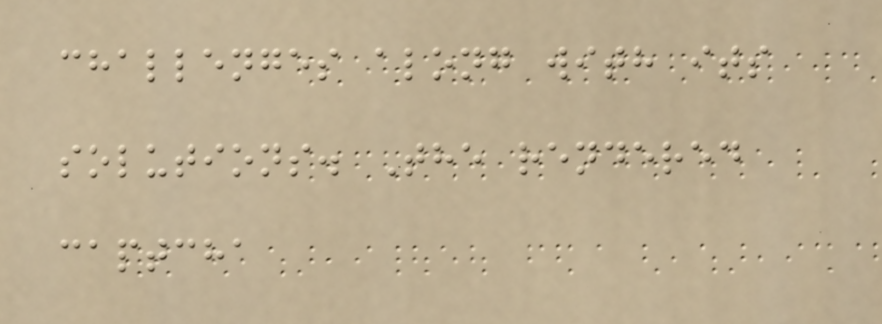challenges along with its
solutions. The rendered
captcha
